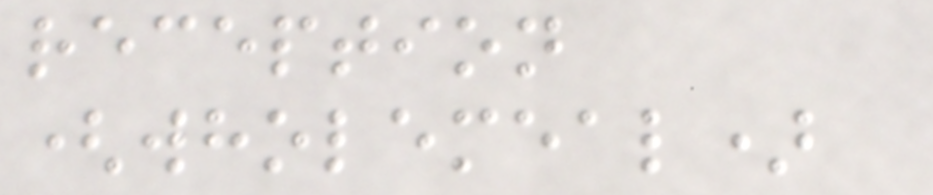reception
(wholemeal)
